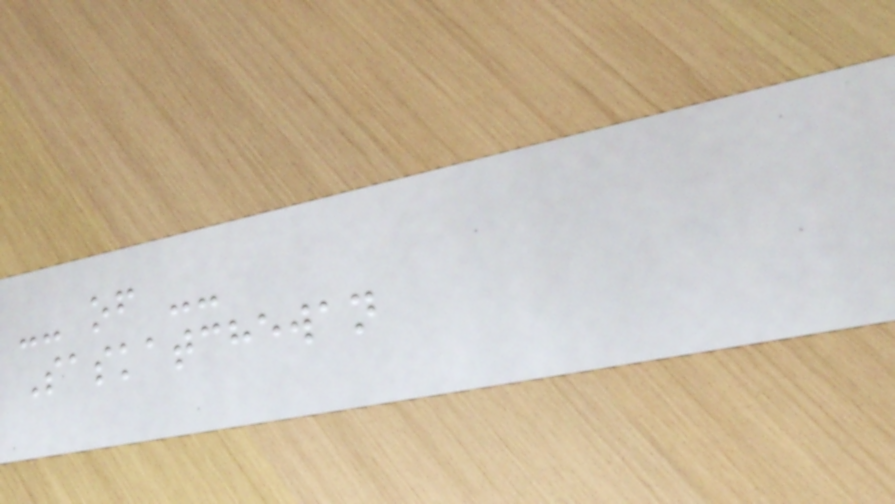-- of --
Saskatchewan
